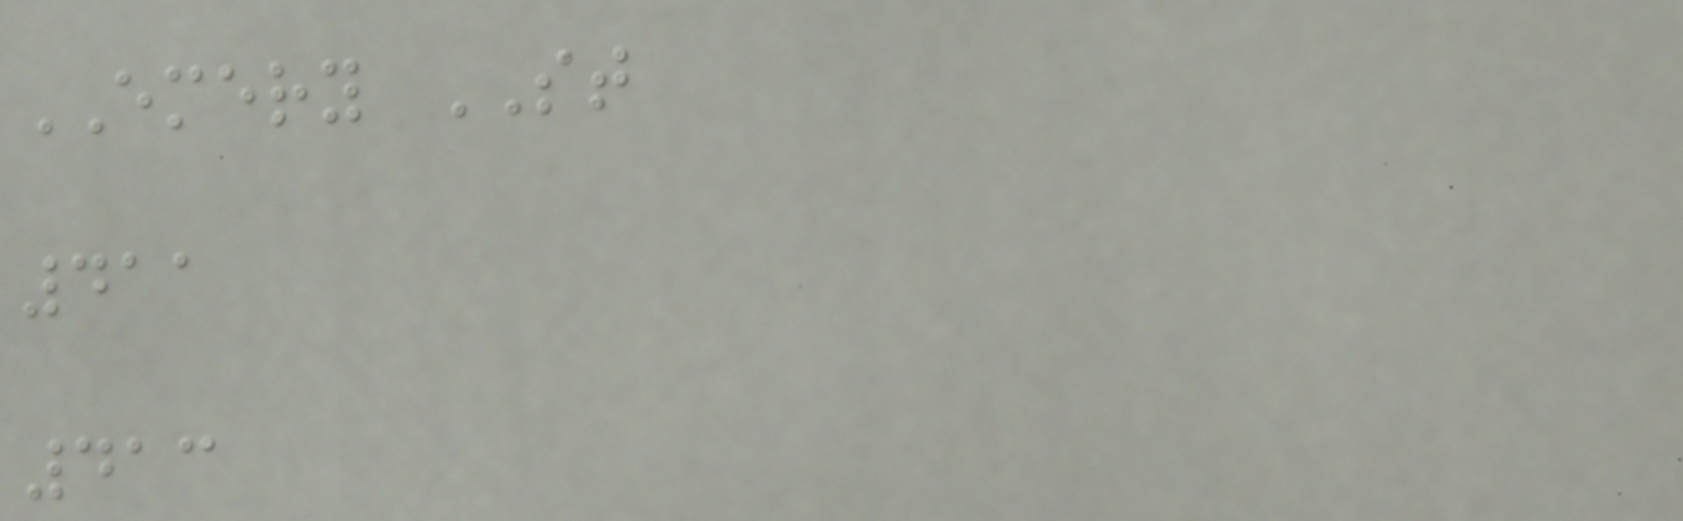EMERY ST
411
413
